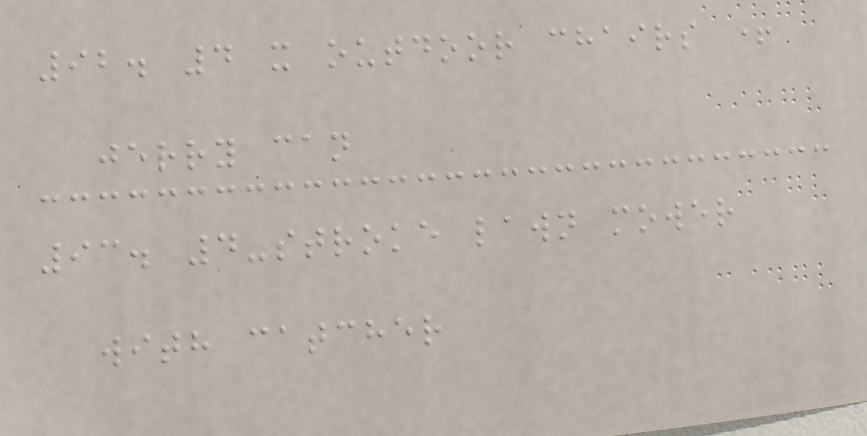92. 4 x outdoor chairs +
jerry can
93. 4-stroke lawn mower
with catcher
